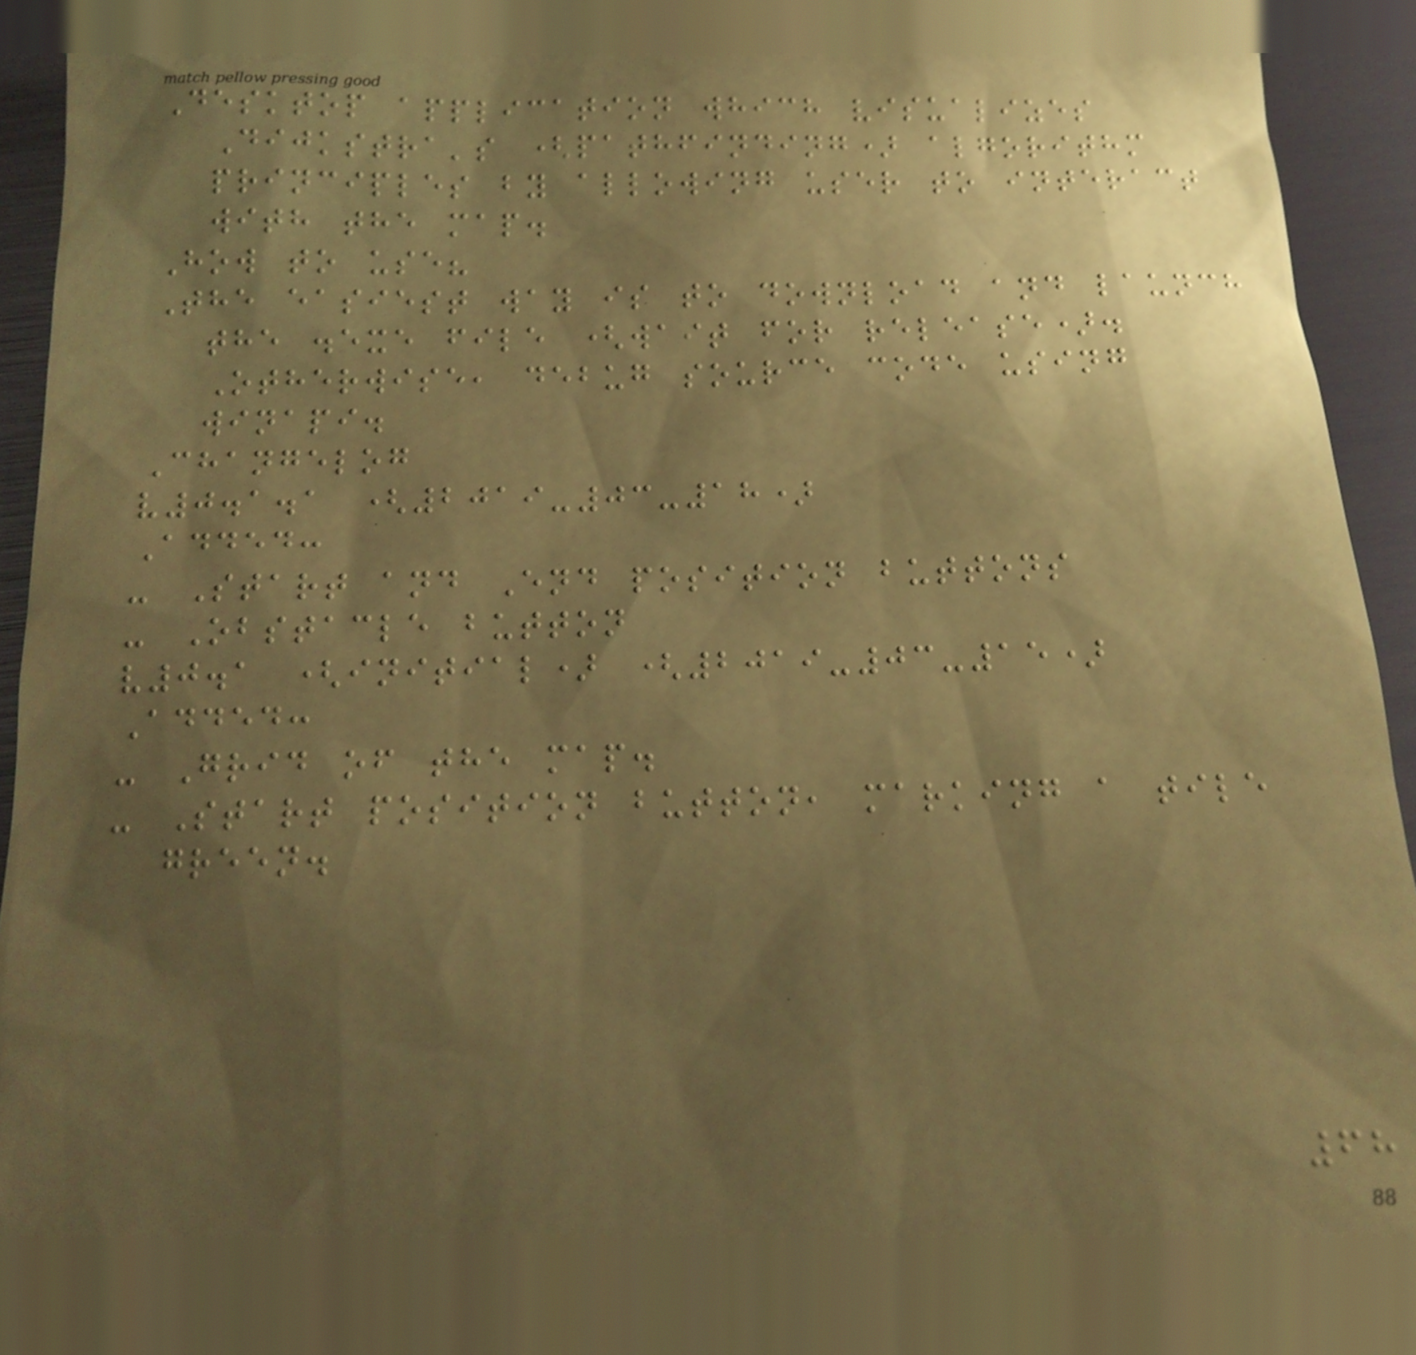Desktop application which visualizes
Dijkstra's (pathfinding) algorithm
principles by allowing user to interact
with the map.
How to use?
The easiest way is to download and launch
the .exe file (wait for release).
Otherwise, debug source code using
winapi.
Changelog
v0.1.1 (2019-03-18)
Added:
- Start and End position buttons
- Obstacle button
v0.1 (initial) (2019-03-15)
Added:
- Grid of the map.
- Start position button, marking a tile
green.
68
